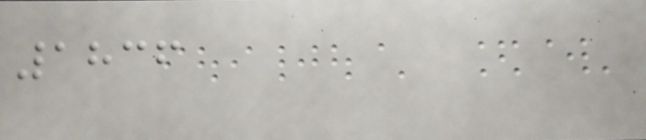1836
